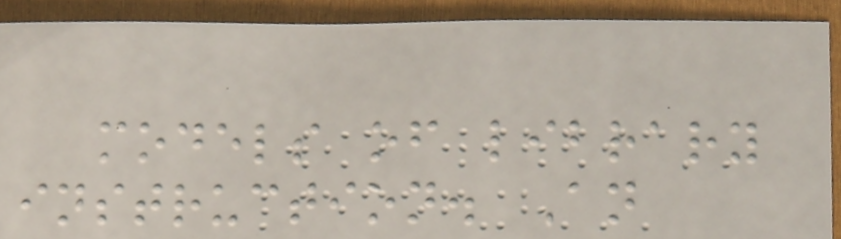models of library
instruction. An
